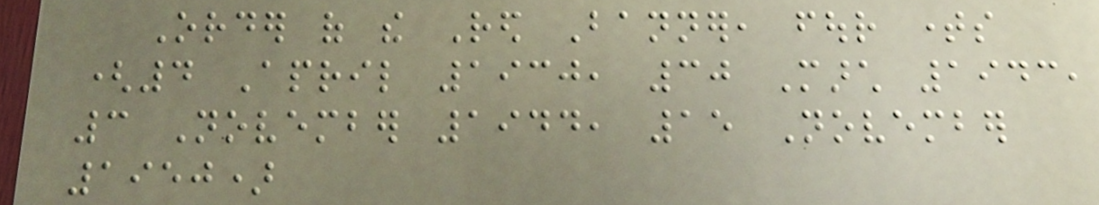Order of the Red Banner, four times
(4 April 1930, 30 March 1943,
3 November 1944, 15 November
1950)
